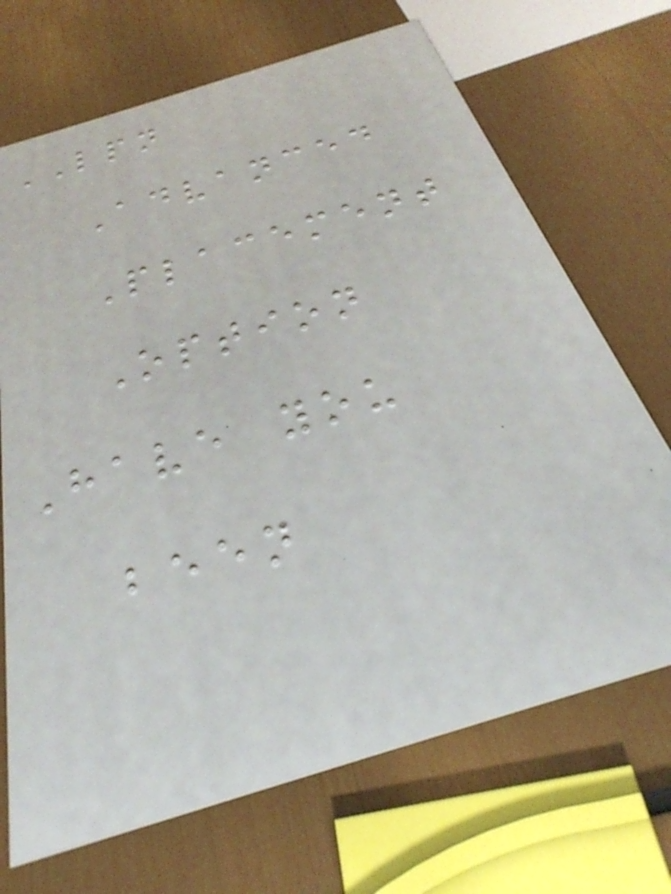LPN
Advanced
Placement
Option
Have you
been
